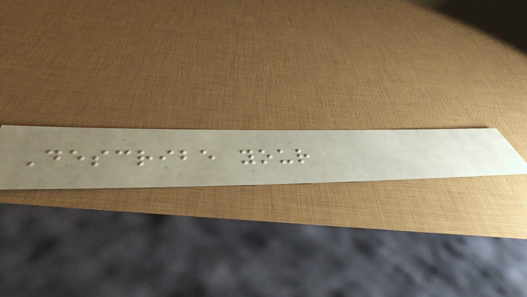Describe your
